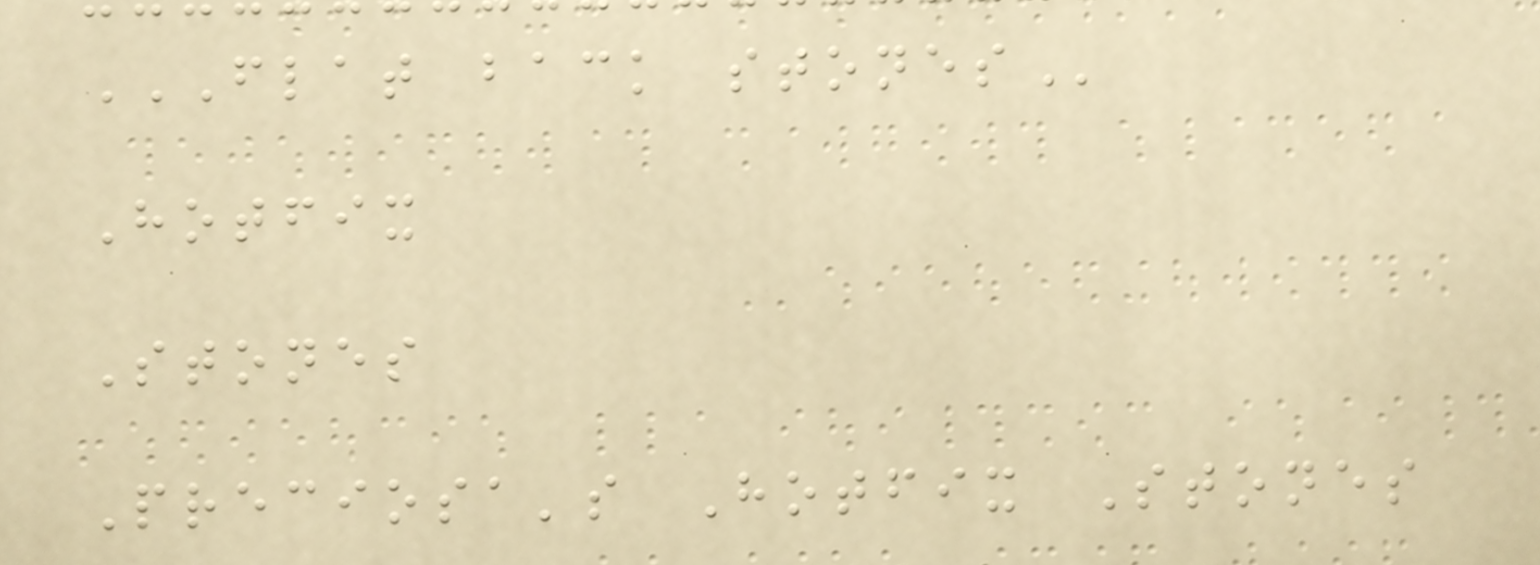FLAT BACK STONES
Hotfix
Stones
Preciosa's Hotfix Stones
